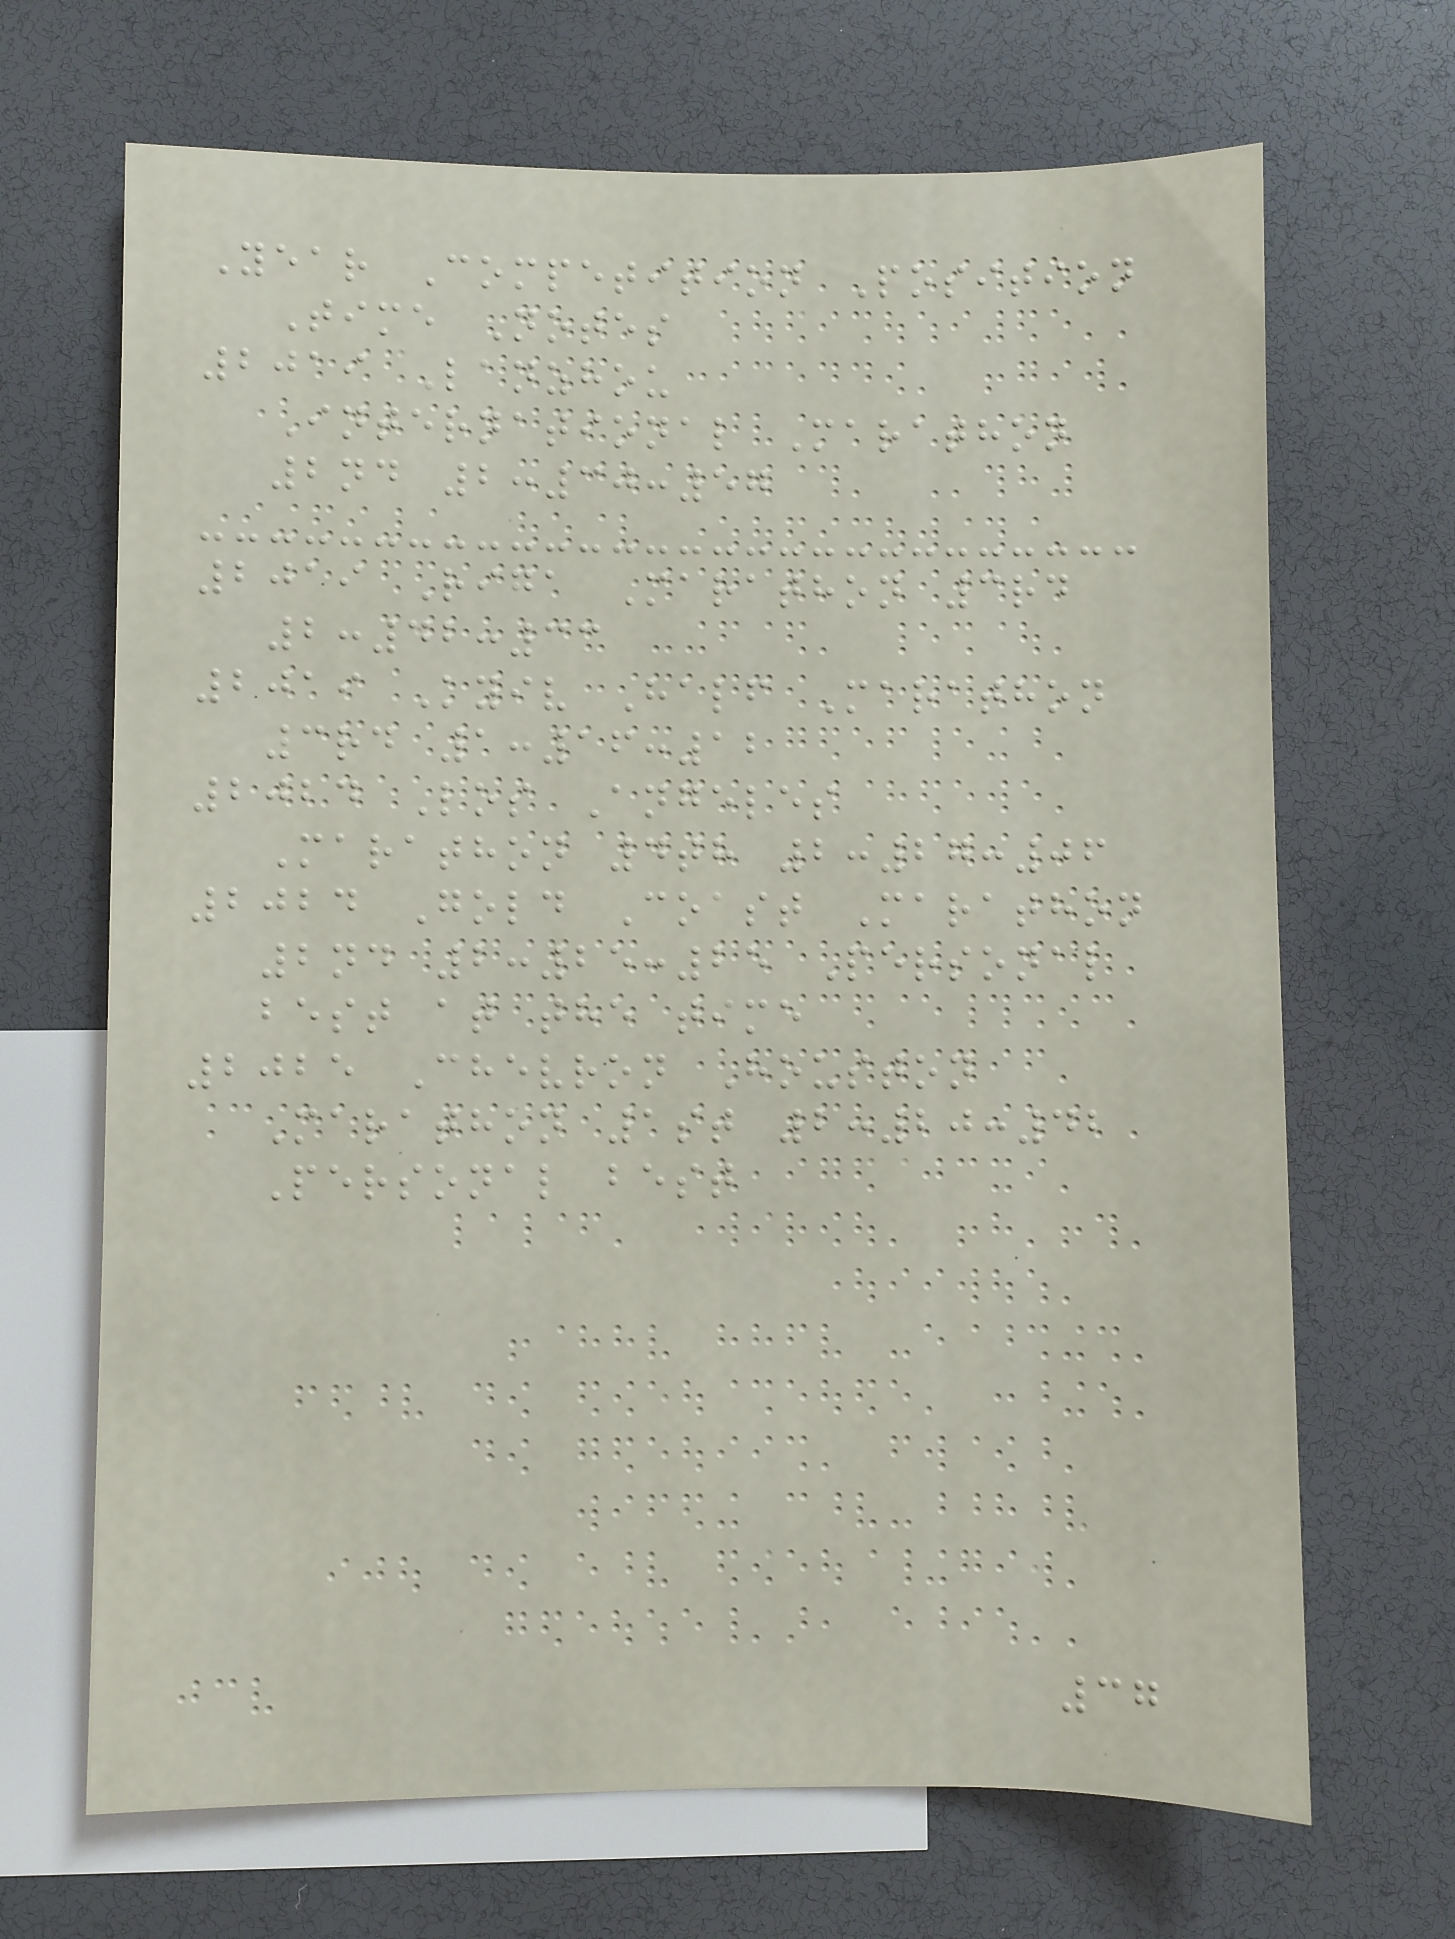Year Competition Position
Time Notes
2019 Lanzhou
International Marathon
2nd 2:30:57
2019 Riga Marathon 3rd
2:42:33
2019 Kyiv Half Marathon
3rd 1:16:12
2024 Los Angeles
Marathon 4th 2:27:06
2024 Gold Coast Marathon
2nd 2:25:25 Personal
best at the time
2025 Chevron Houston
Marathon 1st 2:20:42
Personal best
37
